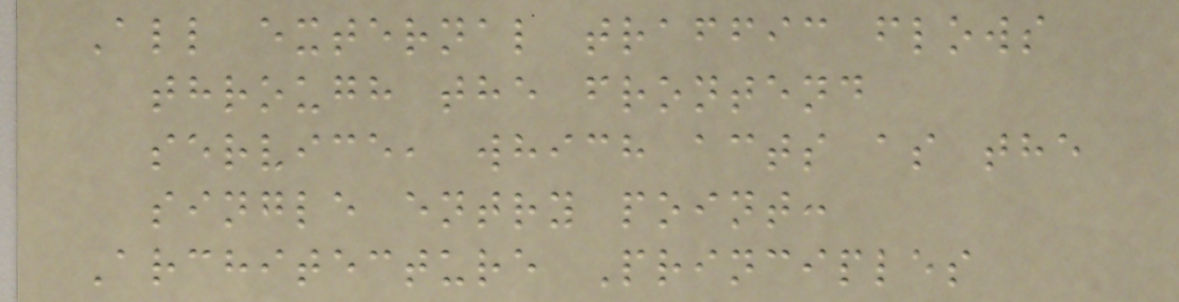All external traffic flows
through the frontend
service, which acts as the
single entry point:
Architecture Principles
